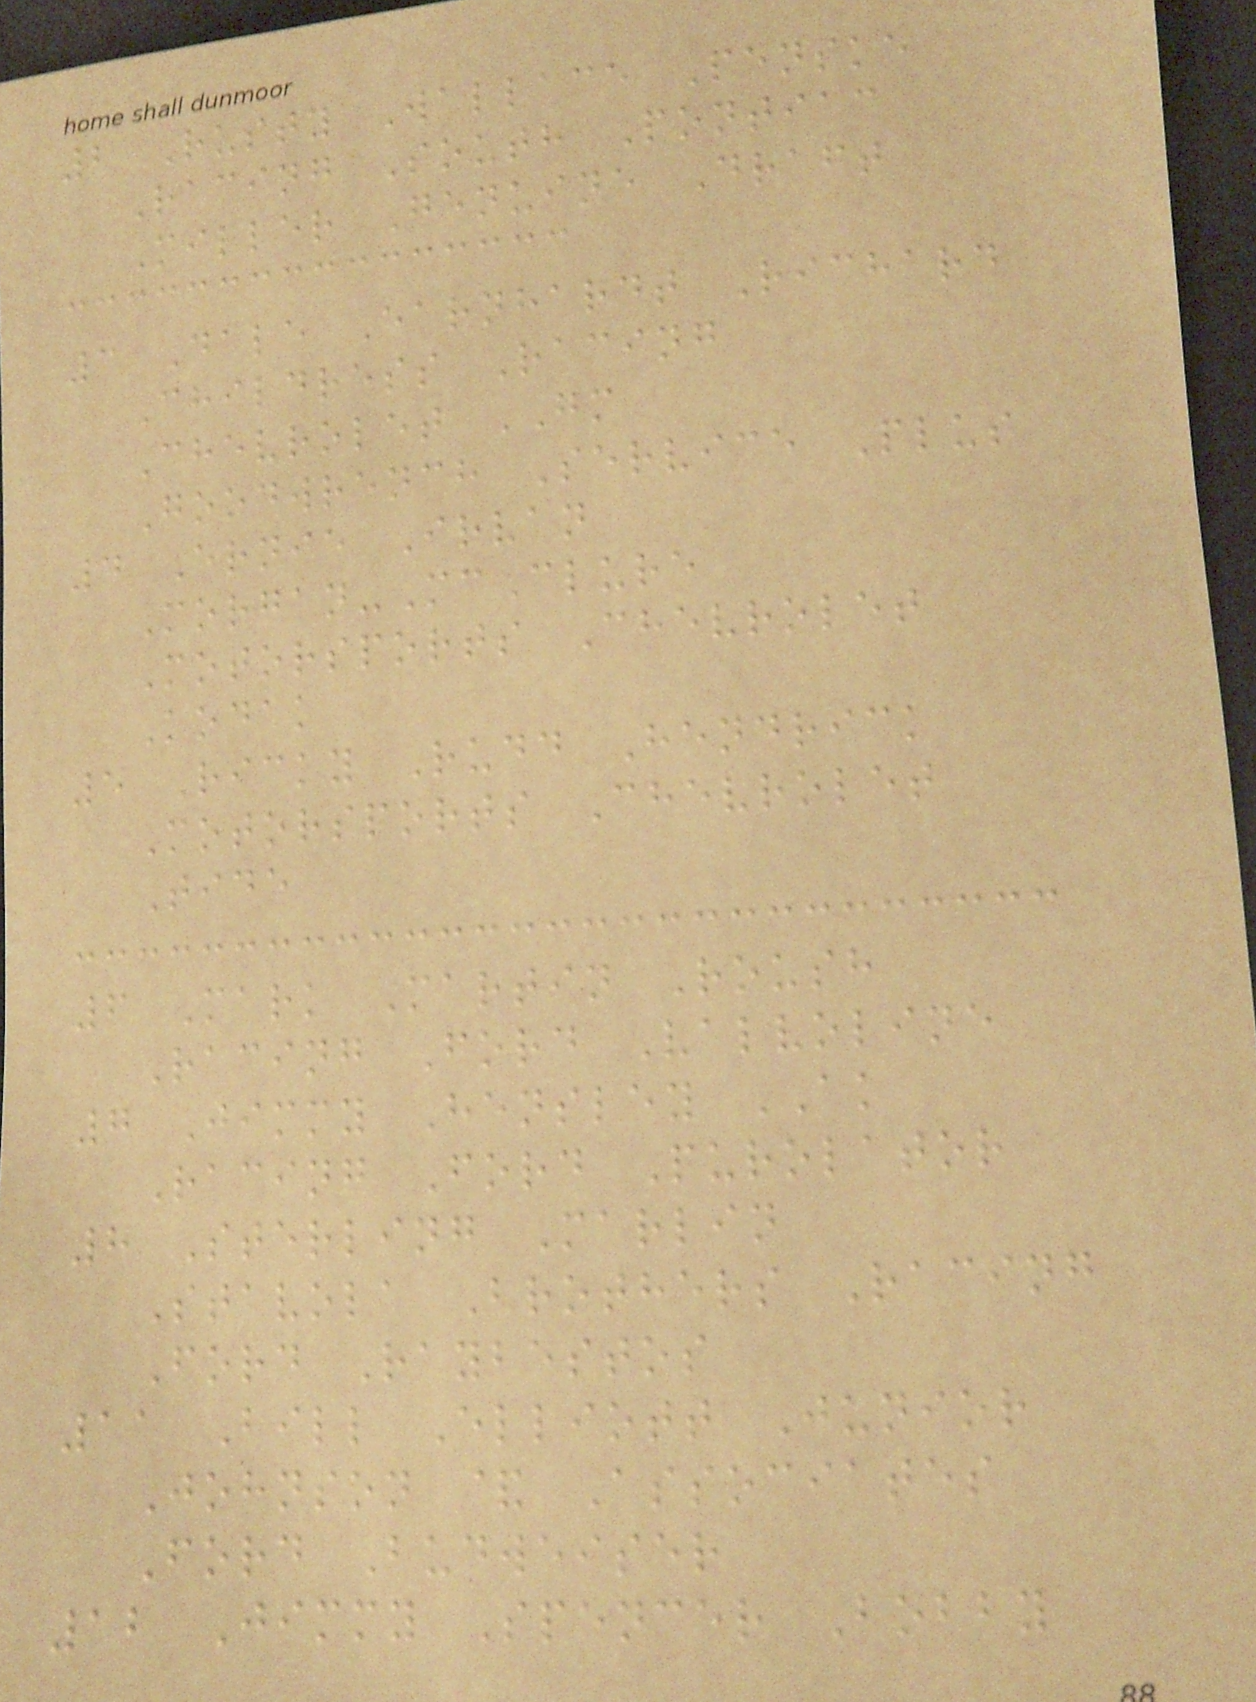2 Rusty Wallace Penske
Racing South Pontiac
Miller Genuine Draft
3 Dale Earnhardt Richard
Childress Racing
Chevrolet GM
Goodwrench Service Plus
4 Ernie Irvan
Morgan-McClure
Motorsports Chevrolet
Kodak
5 Ricky Rudd Hendrick
Motorsports Chevrolet
Tide
6 Mark Martin Roush
Racing Ford Valvoline
7 Jimmy Hensley AK
Racing Ford Purolator
8 Sterling Marlin
Stavola Brothers Racing
Ford Raybestos
11 Bill Elliott Junior
Johnson & Associates
Ford Budweiser
12 Jimmy Spencer Bobby
